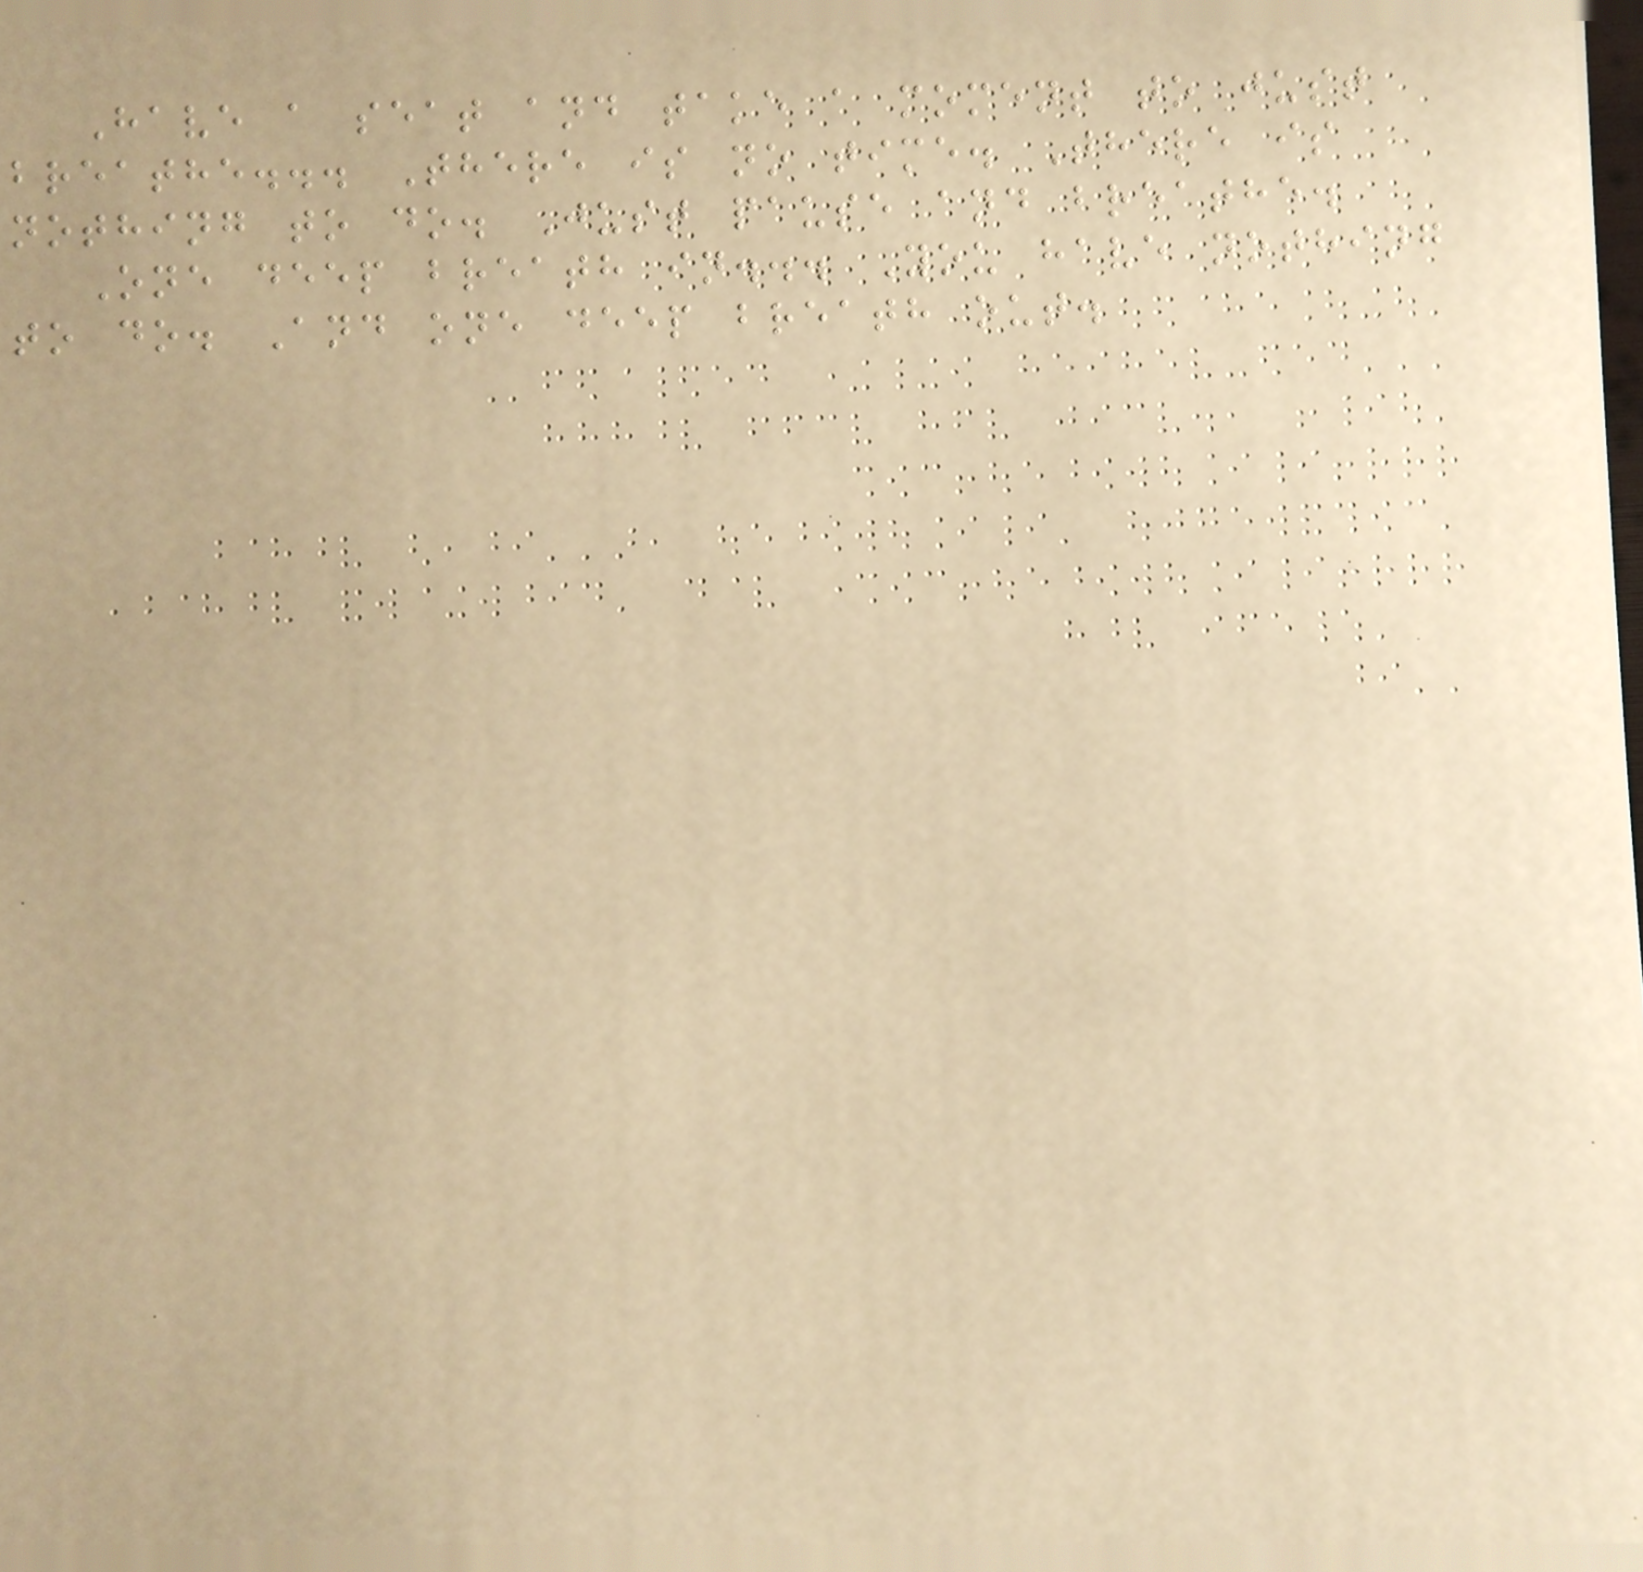Have a seat and take a moment to just
breathe... There is no time. There is
nothing to do. Just pause and breathe.
One deep breath in... You have nothing
to do. And one deep breath out.
